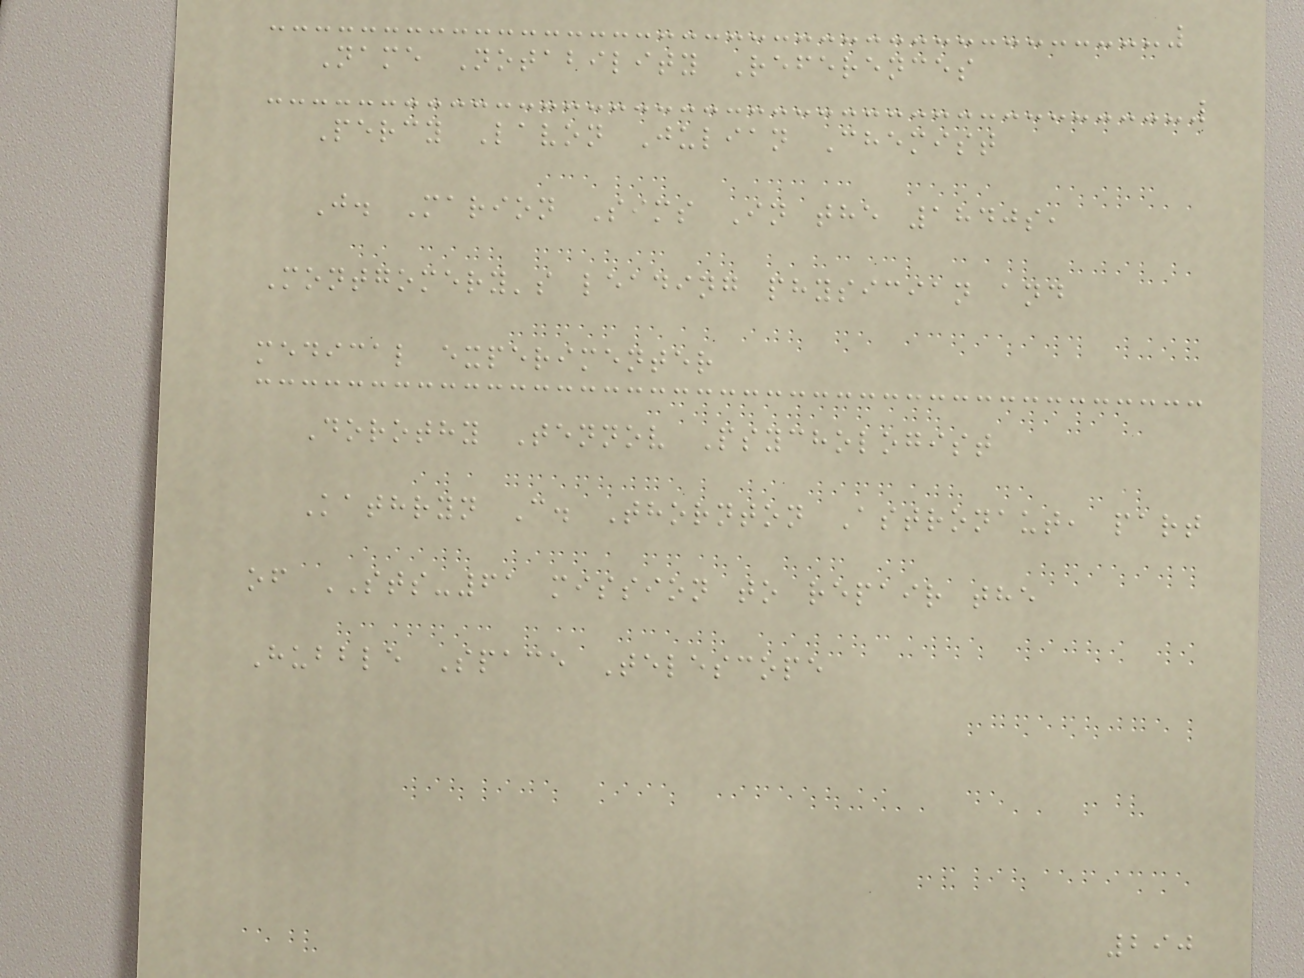Name Notability References
Percy Lavon Julian Chemist
J. Marion Sims In the 1840s,
Montgomery's leading physician and
medical experimenter
Dorothy Tennov Psychologist
Kathryn C. Thornton Astronaut, part
of STS-61 mission to repair the
Hubble Space Telescope
290
